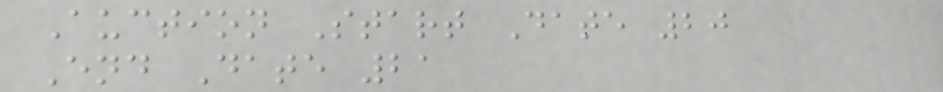Auction Start Date 20
End Date 21
